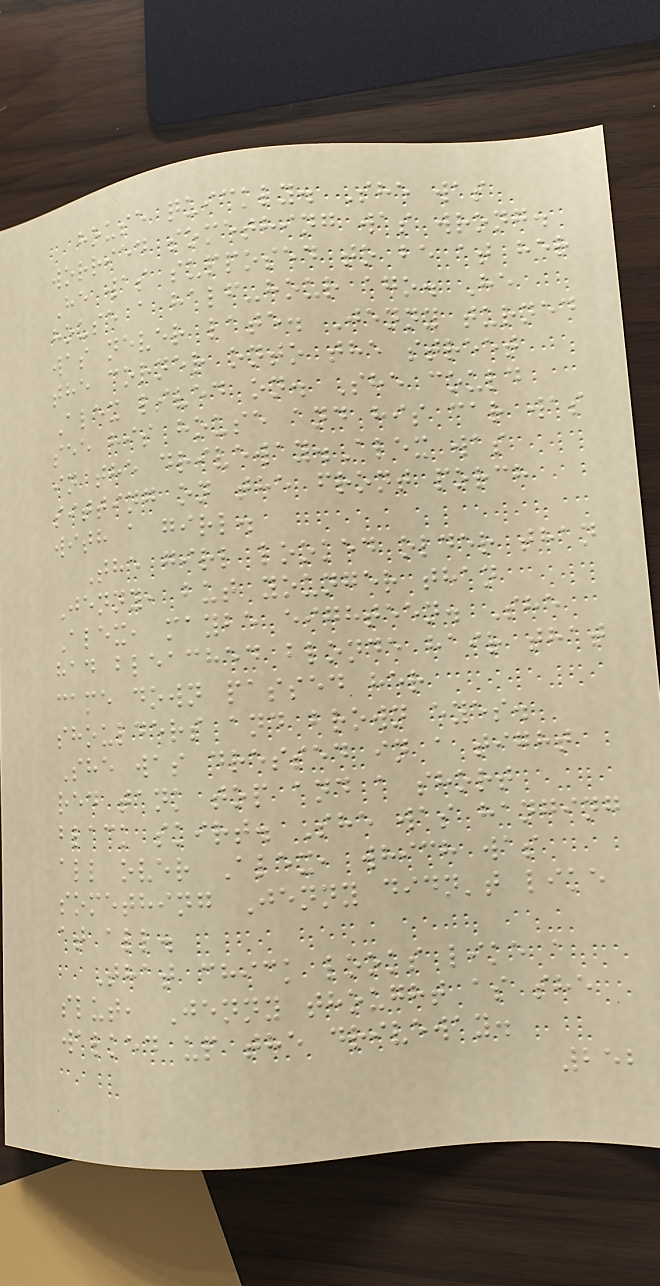house quickly. She was
worried something was wrong.
He was supposed to be at her
house a half-hour ago. He
was never late. Jenny turned
the corner onto the street
Alex lived on. She could
see his house and his car was
in the driveway.Alex was
sitting on the front porch
with a girl.
The girl looked older than
Jenny, but younger than
Alex, maybe eighteen. She
had bleached blonde hair that
came down passed her
shoulders and brown eyes.
She was dressed in a tight
red tank top and a short
black skirt. She was hanging
all over Alex, which was
something Jenny didn't like
at all.
That chick looks like a
slut, Jenny thought as she
walked up the driveway.
252
